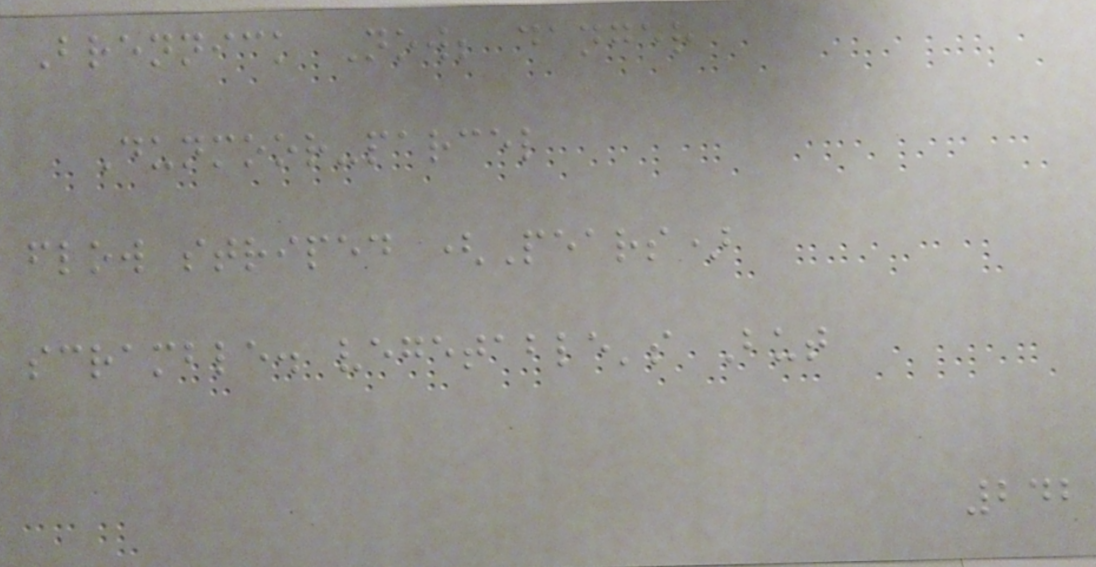Brennick Now; danger
Dunmoor-parcel
flow striped (Pears)
scramble. vegetable's But
242
